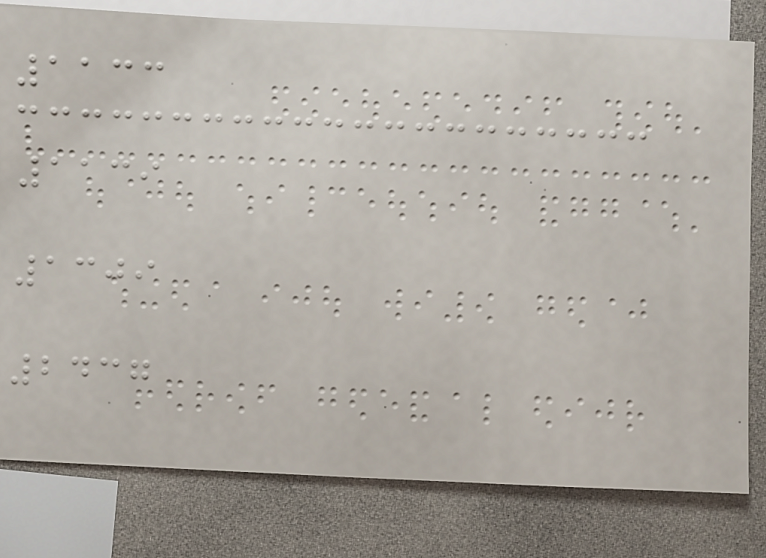1133
1139
1309
2437
